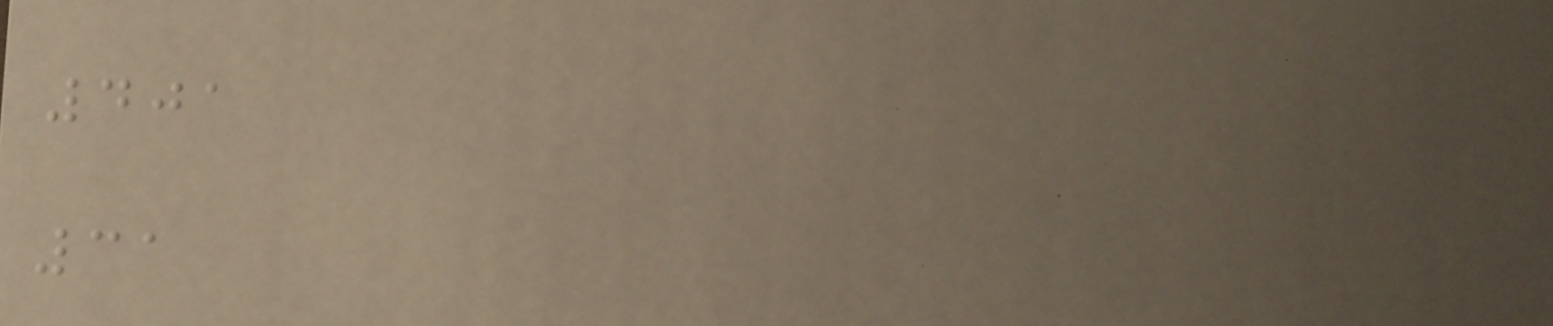401
31
